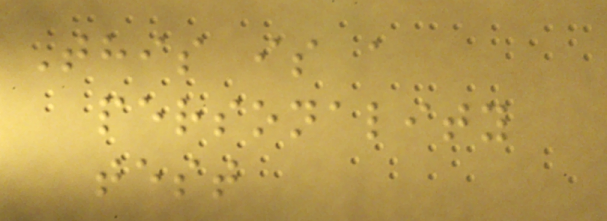This is a
personality
test
